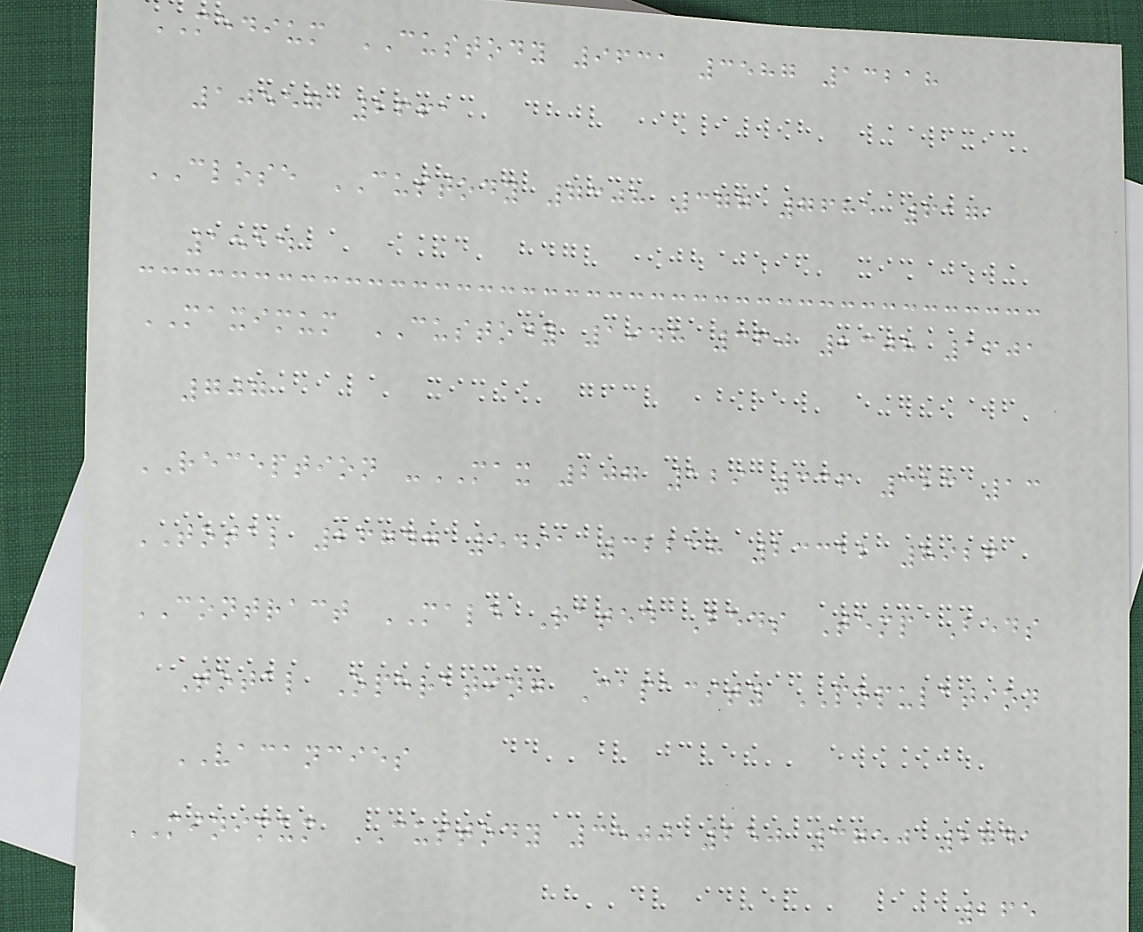MEDIUM CUSTODY 9631 3587 13218
10557 2661
CLOSE CUSTODY 7308 377 7685 6171
1514
MAXIMUM CUSTODY 1948 360 2308 1601
707
RECEPTION -MAX 207 129 336 323 13
TOTAL 26747 5491 32238 23312 8926
CONTRACT MALE Rated Beds Temp Beds
Total Operating Capacity POPULATION
VACANCIES
MINIMUM CUSTODY 3500 250 3750 2741
265
